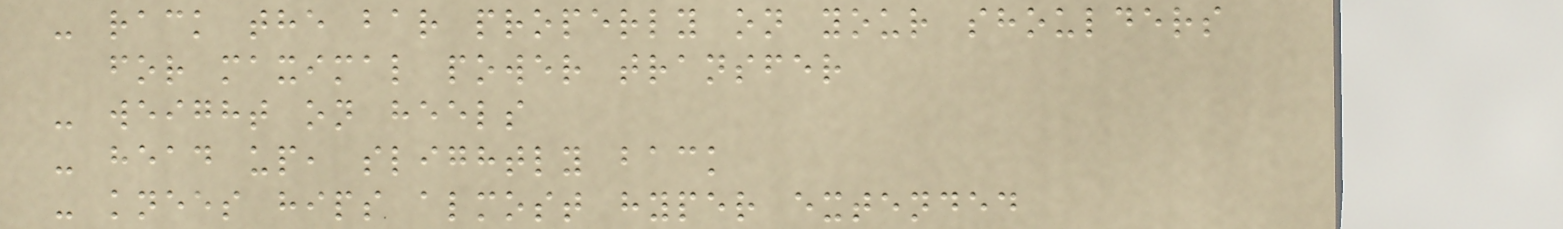- rack the bar properly on your shoulders
for maximal power transfer
- weight on heels
- head up, slightly back
- knees hips almost hyper extended
